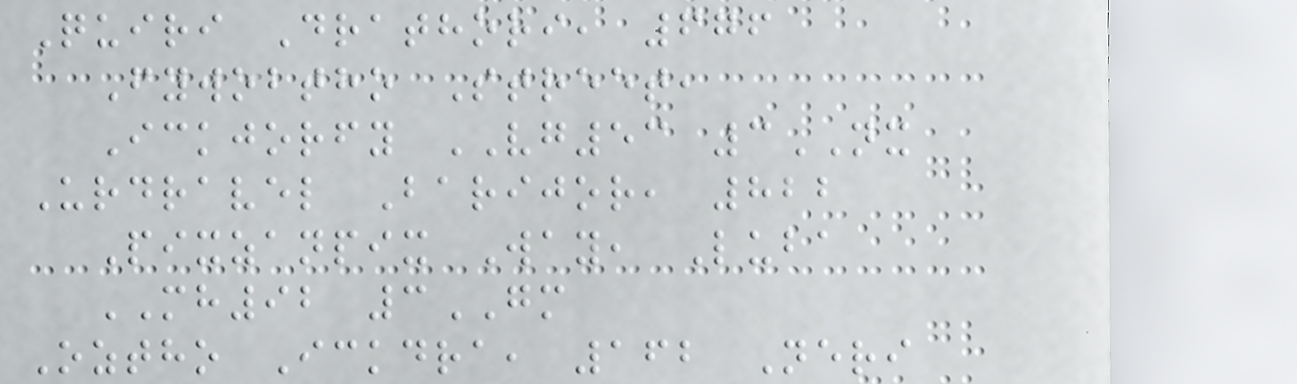Quiri Drathori, 676
Fywobtho Street,
Ickjorfy VG53 3NX
Urdravel Barijor, 822
Pixzanpix Way, Luba
MH92 3GM
Oztho Ickdra, 162 Neri
